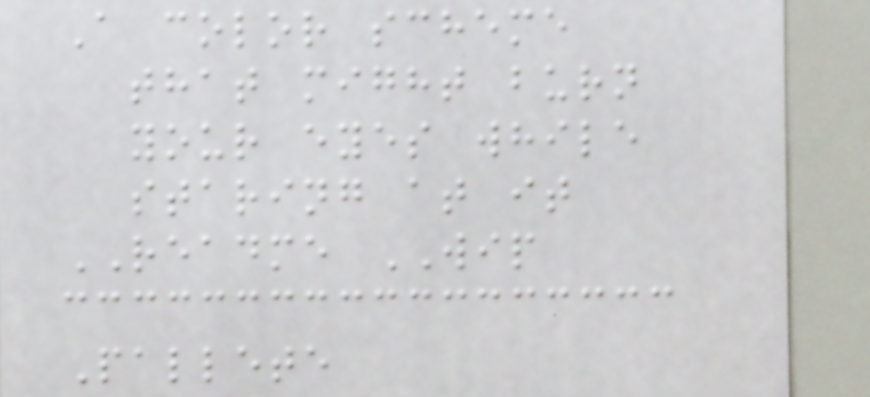A color scheme
that might burn
your eyes while
staring at it
README WIP
Pallete
